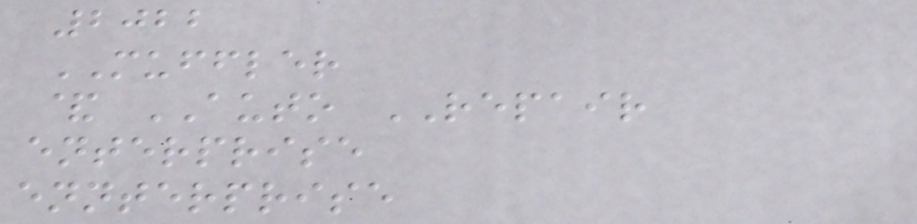2022
MUFFLER
& AUTO REPAIR
enterprise
ennterprise
